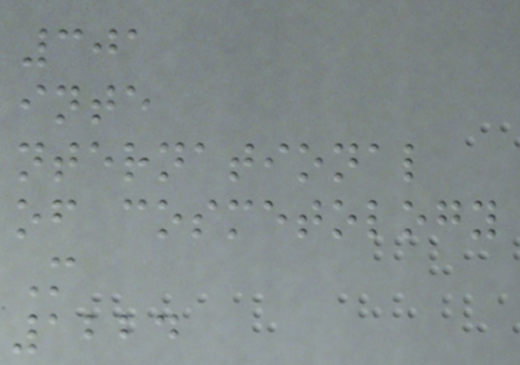301
inte
nternational
of cosmetology
M
1224
